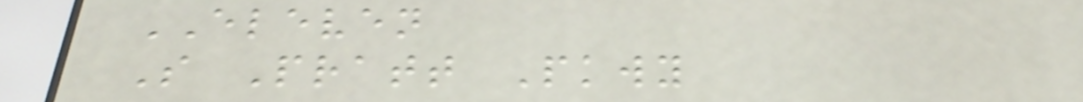ELEVEN
S Pratt Pkwy
